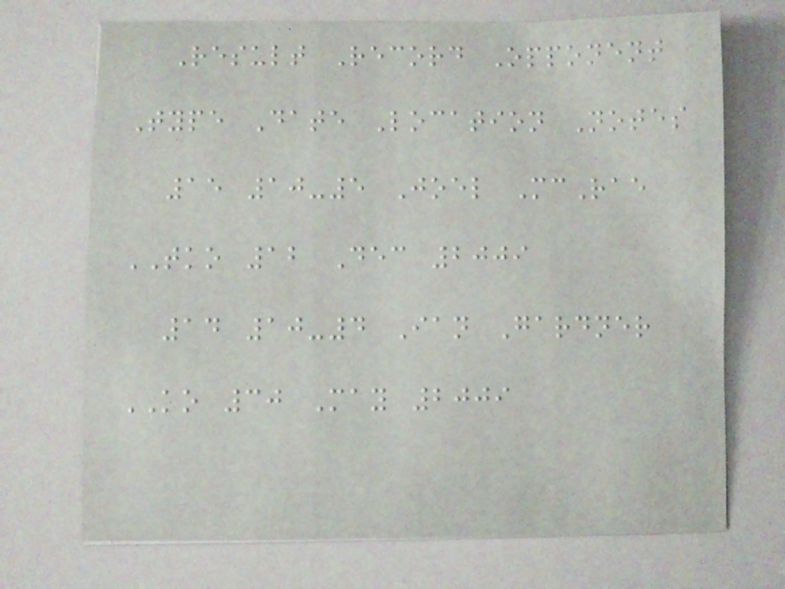Result Record Opponent
Type Date Location Notes
15 10-5 Joel McRae
TKO 12 Dec 2009
14 10-4 Ian Gardner
KO 30 May 2009
